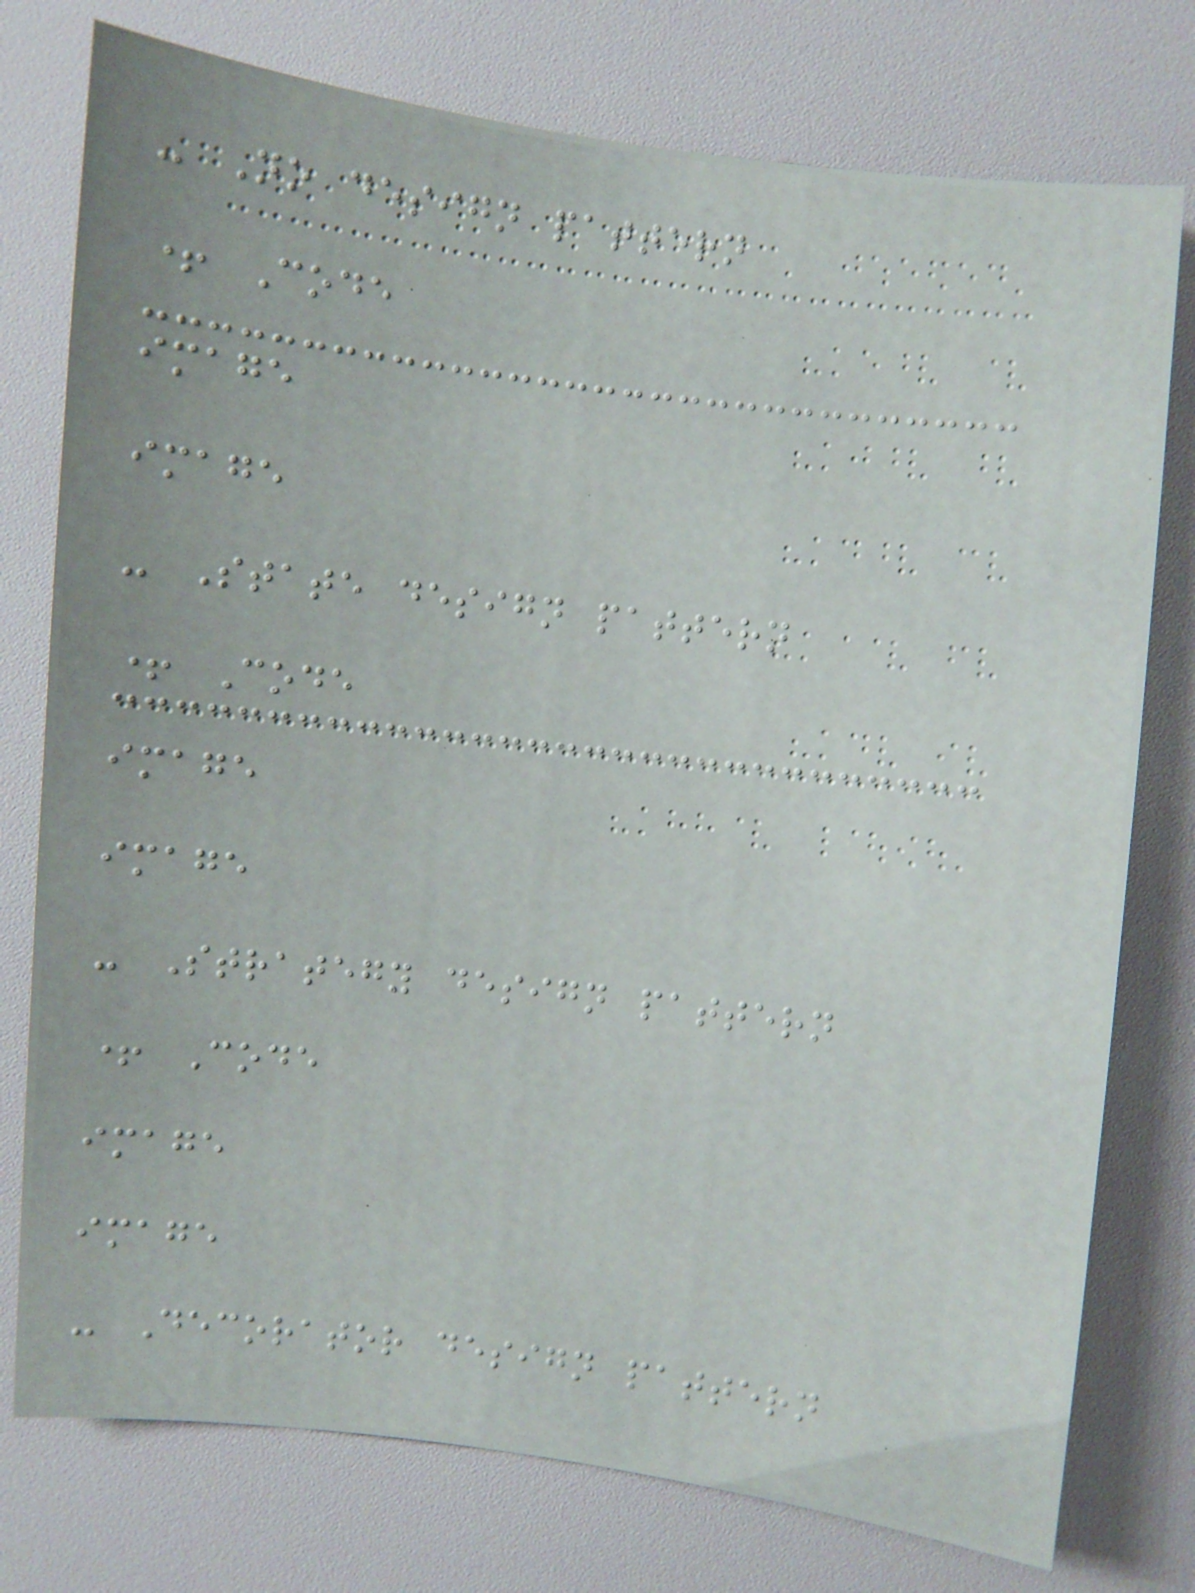- No design pattern
+ Code
image
image
- State design pattern
+ Code
image
image
- Strategy design pattern
+ Code
image
image
- Decorator design pattern
